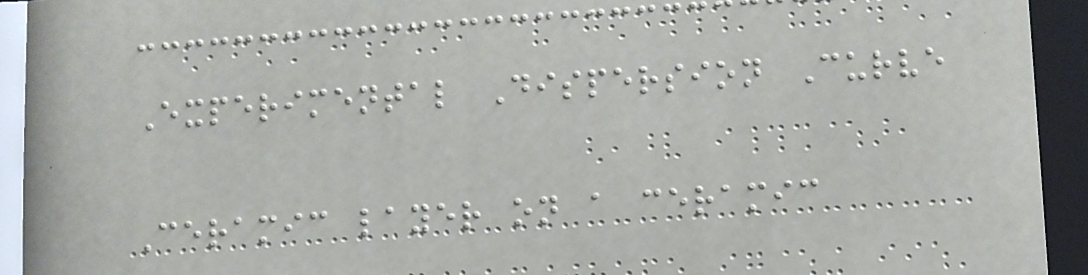Experimental Dispersion Curve
Ceramic layer on a ceramic
